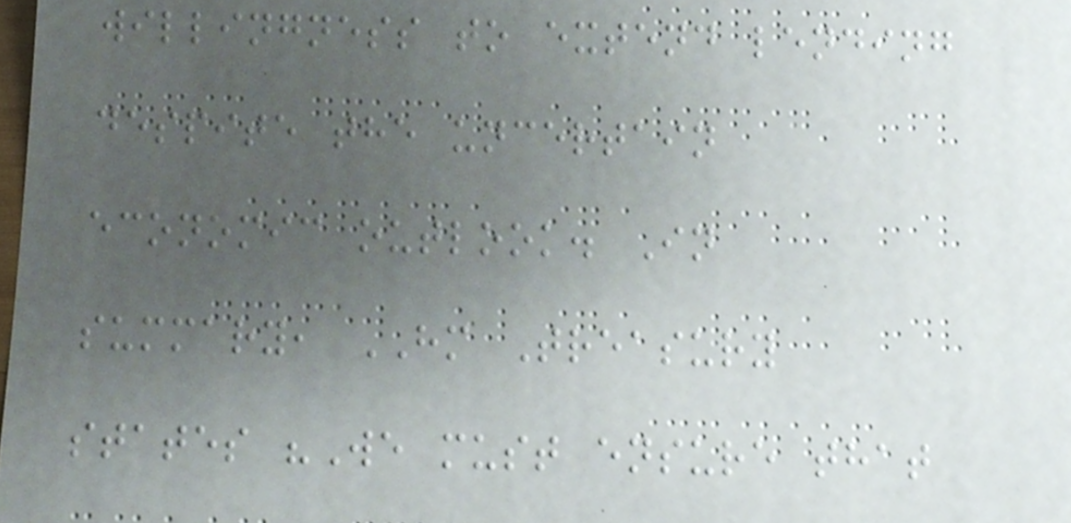willingness to extend lending
despite the uncertain
economic outlook. In
summary, HM Treasury
states "We must ensure that
